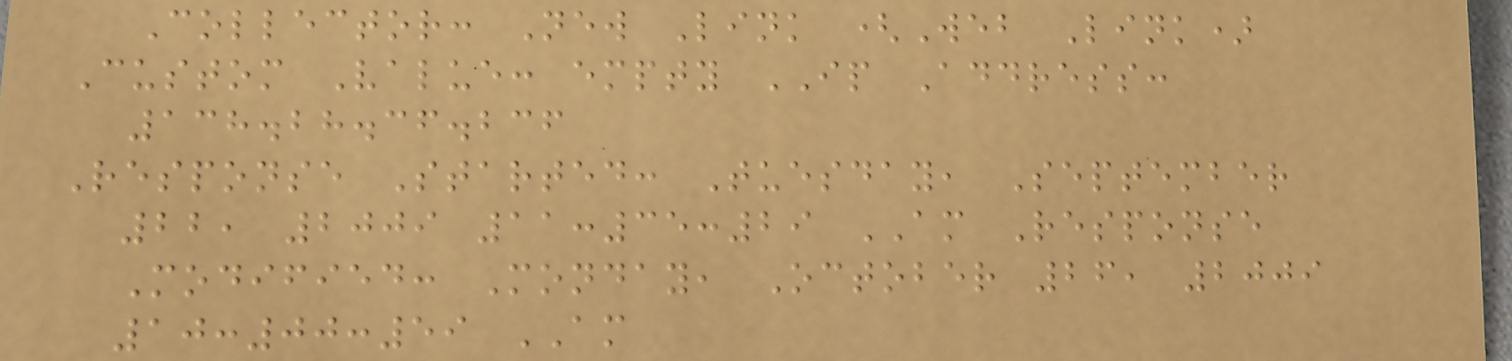Collector: New Link (Web Link)
Custom Value: empty IP Address:
138.28.36.236
Response Started: Tuesday, September
22, 2009 11:35:29 AM Response
Modified: Monday, October 26, 2009
10:00:59 AM
